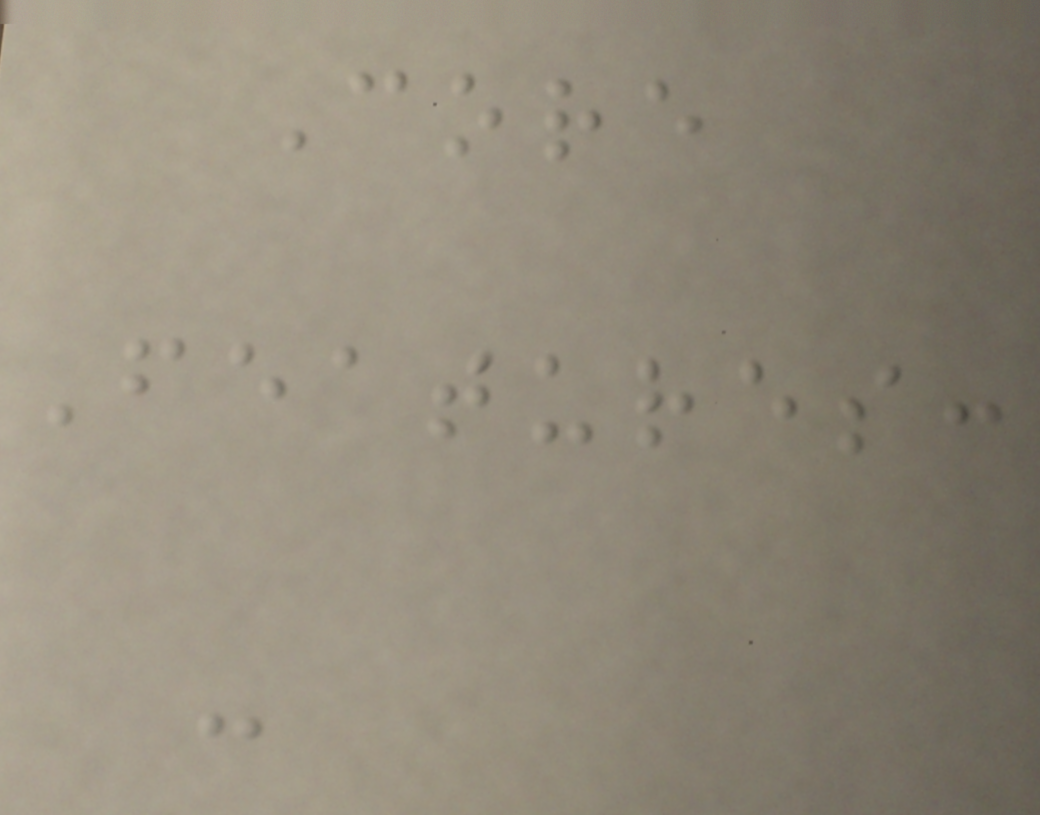Core
Features:
-
